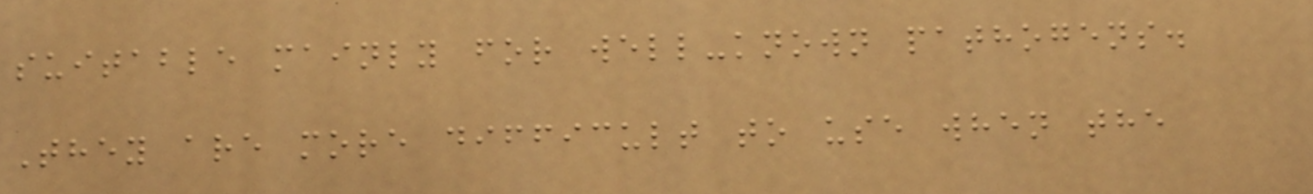suitable mainly for well-known pathogens.
They are more difficult to use when the
